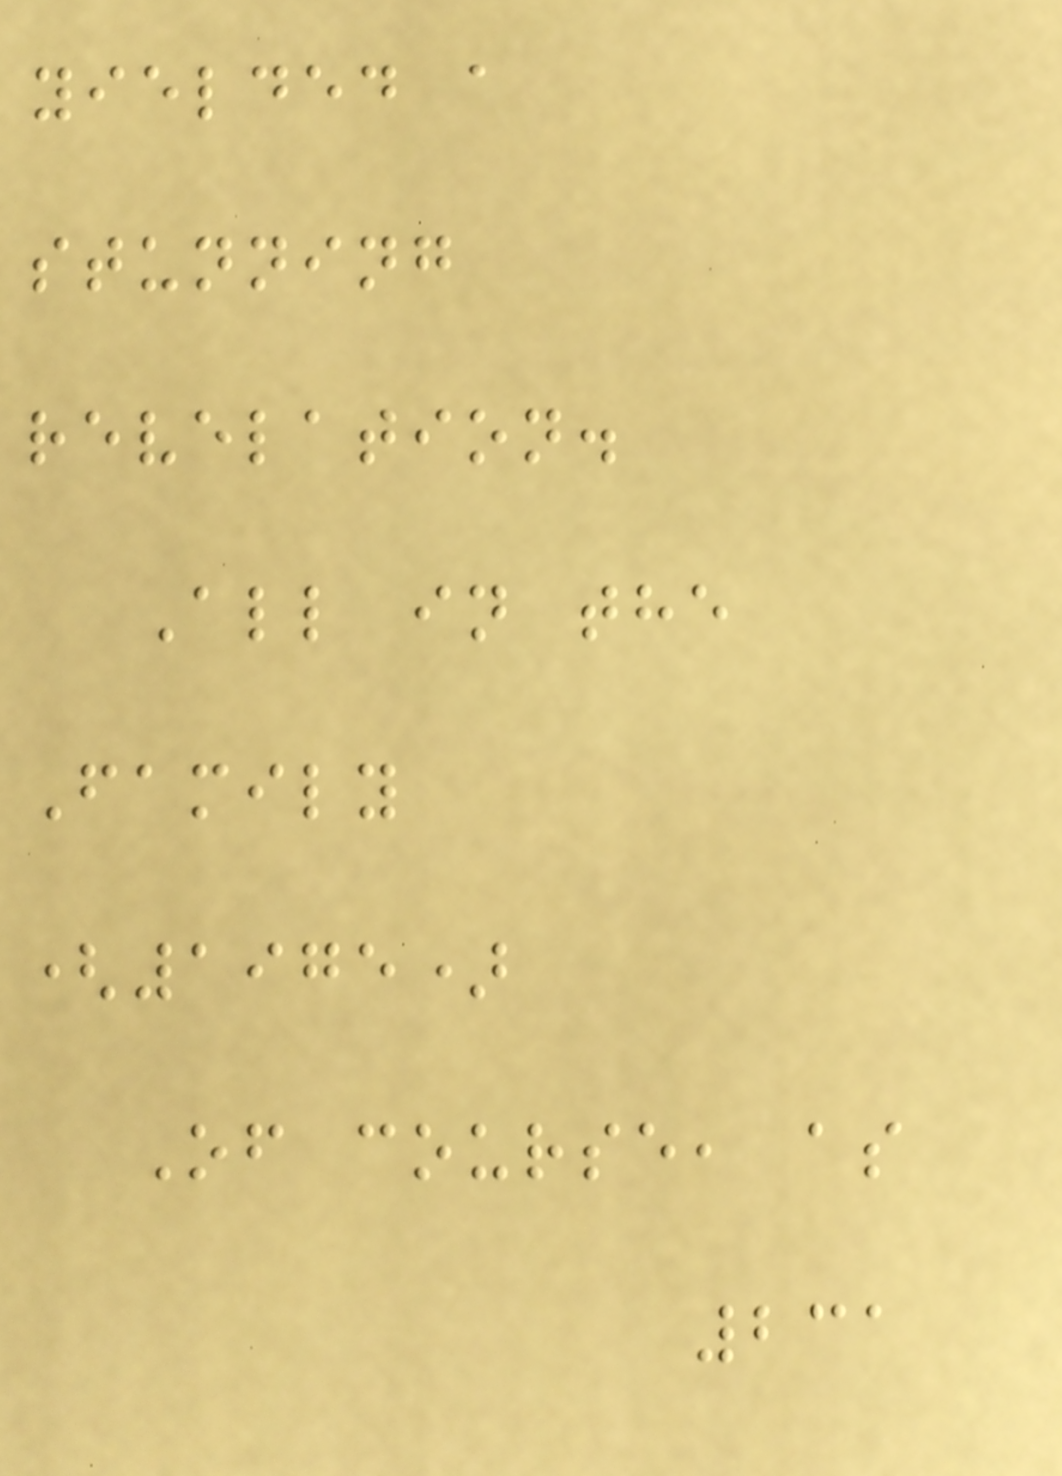yielded a
stunning
revelation.
All in the
Family
(1975)
Of course, as
231
